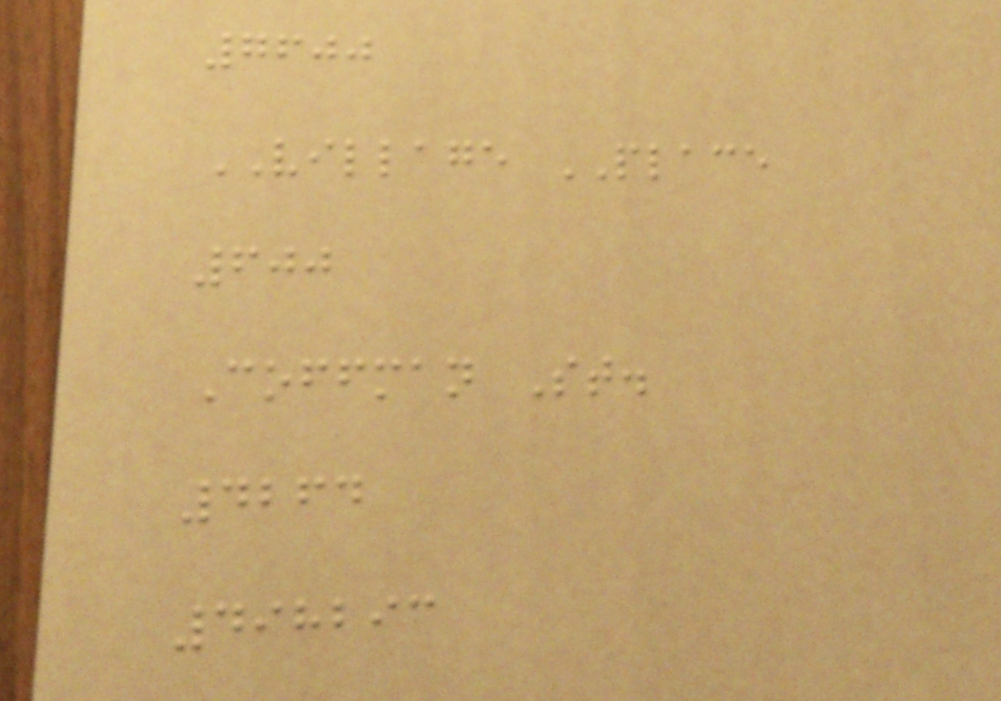7600
VILLAGE PLACE
600
Coffman St.
4264
498293
